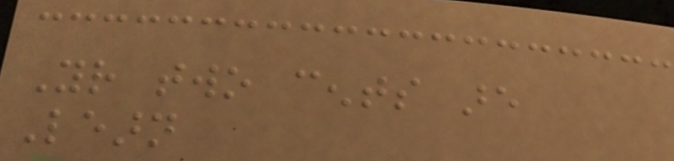Your two cents are
Learn
